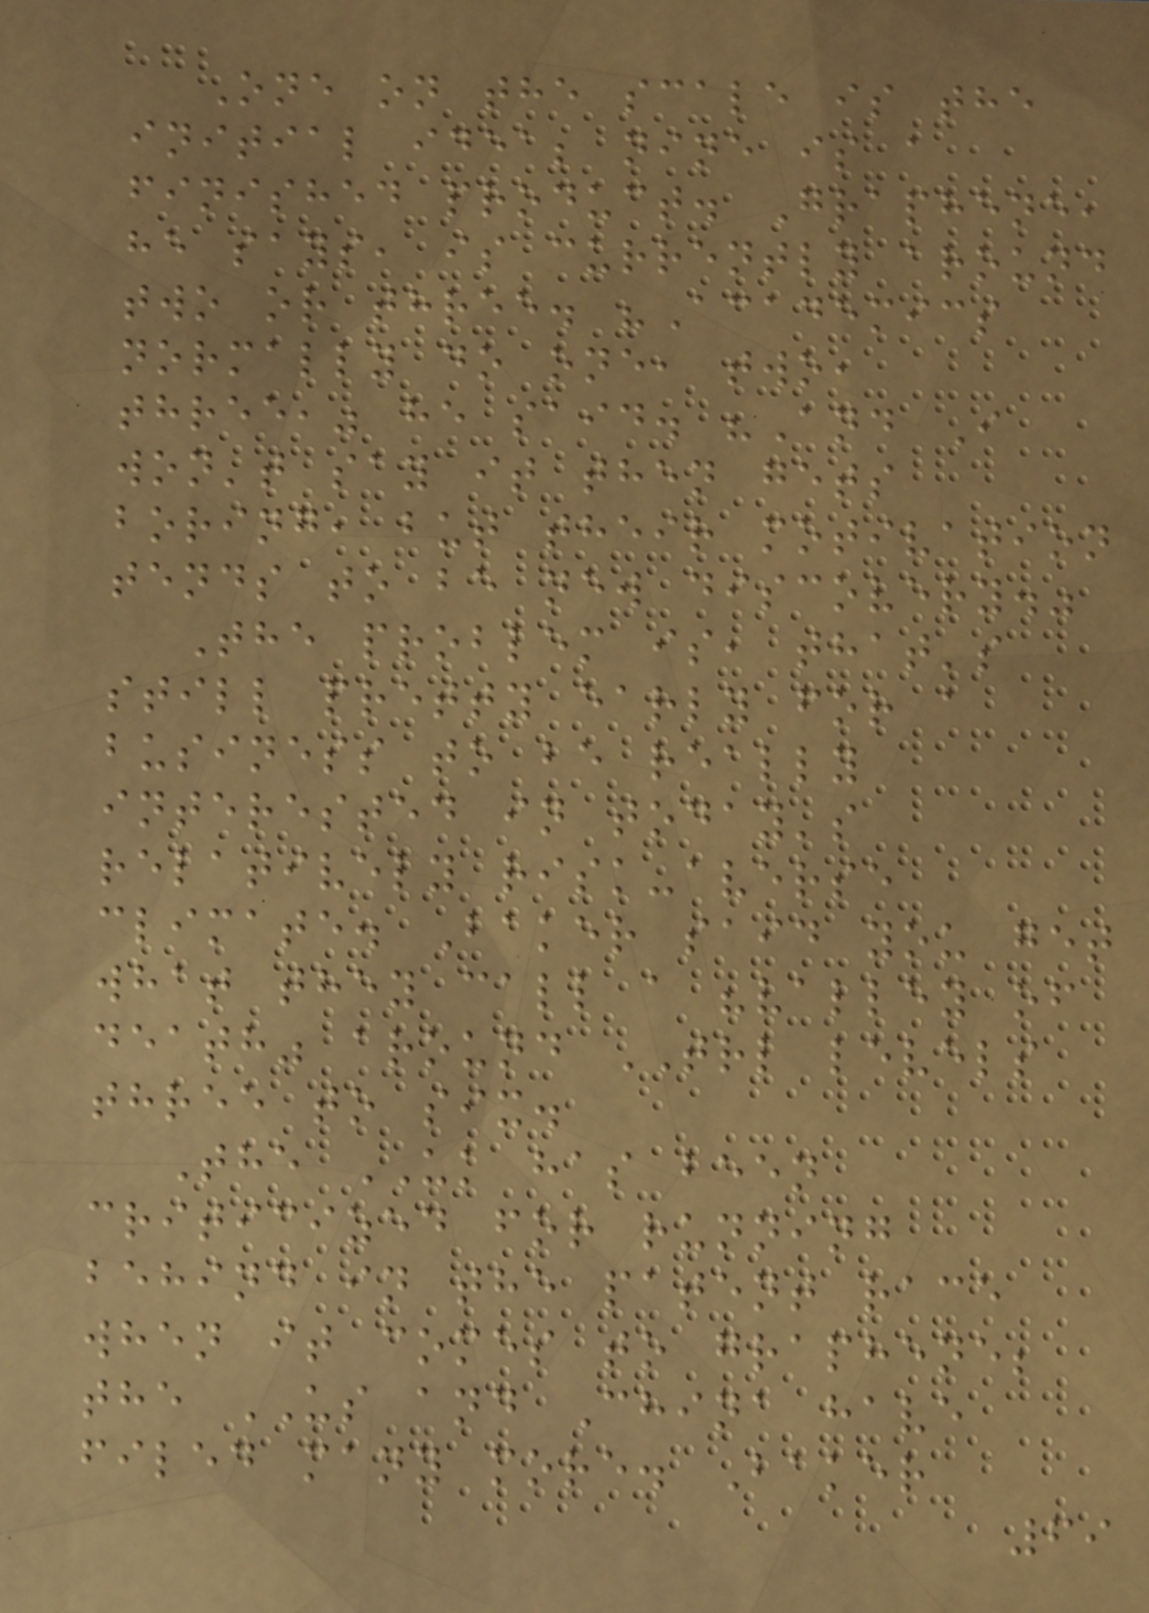One on the scale is the
initial idea; nine is a
finished product. Graphene,
he says, is currently around
two or three. "Academics
normally do one, two,
three," he said. "And I
won't say it then gets
boring, but their motivation
tends to be new discovery."
The problem is, that's
still pretty early for a
business to be really
interested in today's
relatively risk-averse
climate. Baker said you get
what they call a "valley of
death" around TRL levels
three to six.
The UK has been
criticized for running
behind in the patent race
when it comes to graphene;
the US and China have
filed many more. Baker
69
